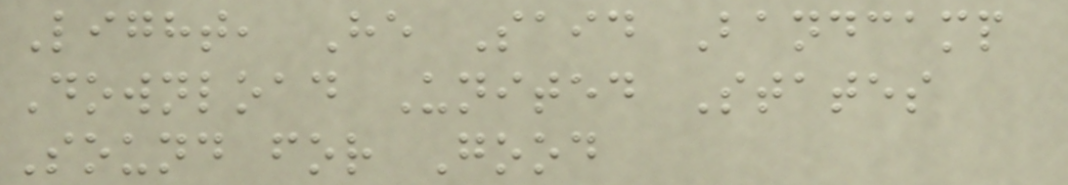Light, He Said Bandcamp
Download United States
Sound for Good
